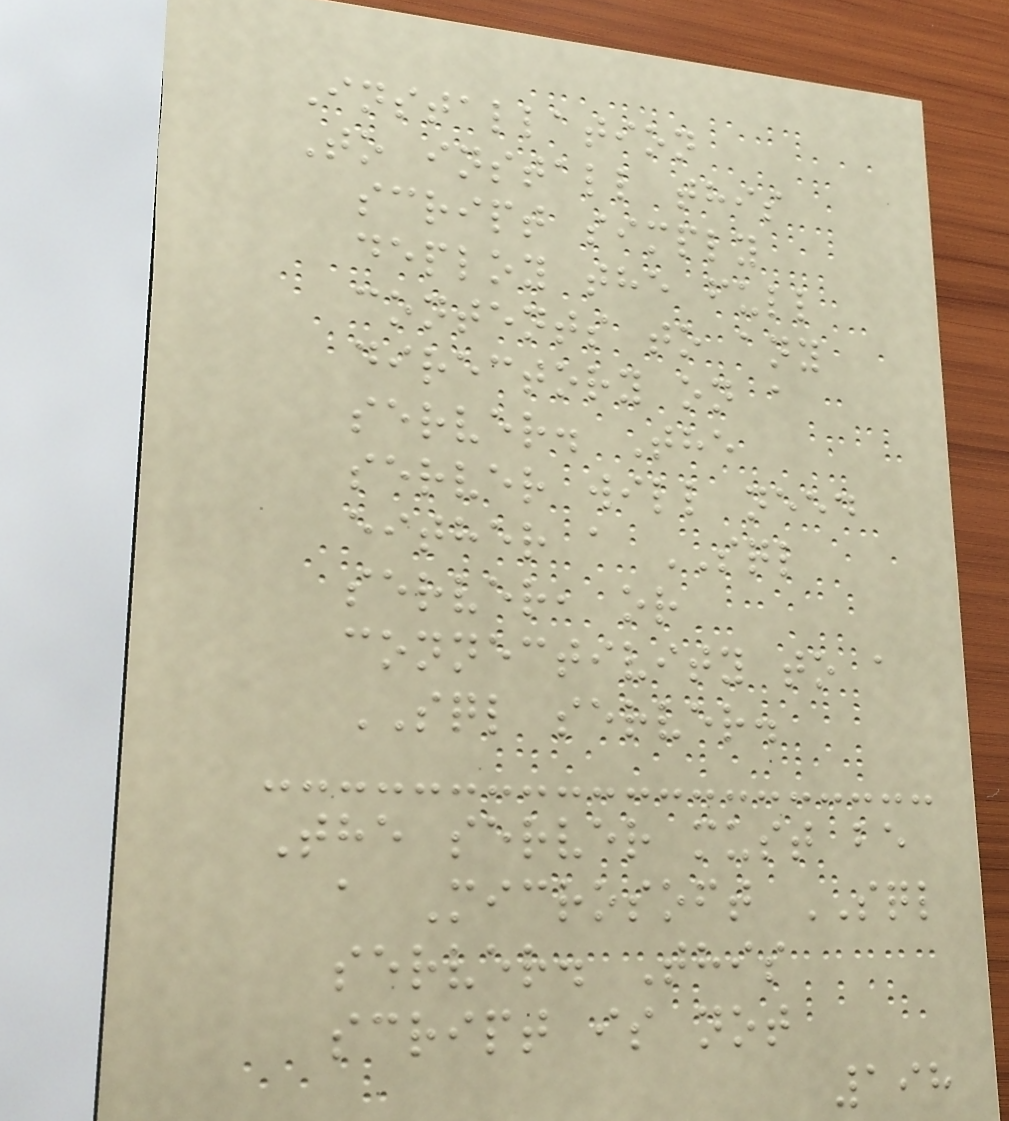Installation
To install this
script simply
deploy the full
contents to any
directory on a
server. The
server will need
either a SQL
server, or
connectivity to a
SQL server.
The server must be
a Microsoft SQL
server. This
script is not
198
